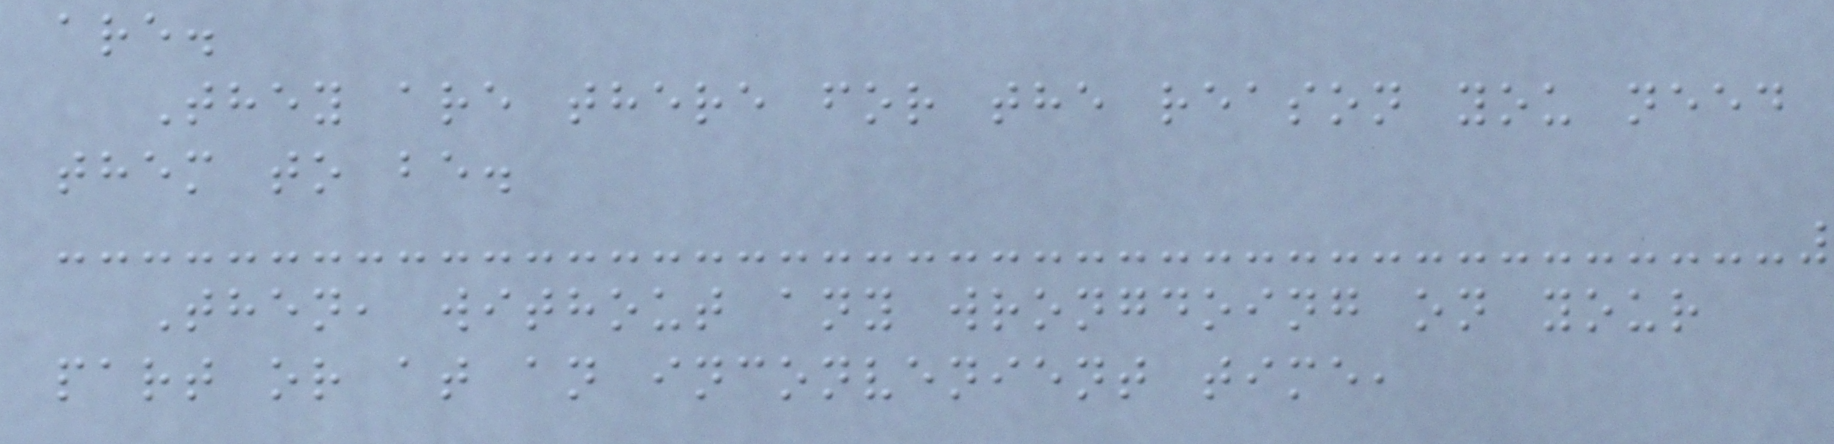are.
They are there for the reason you need
them to be.
Then, without any wrongdoing on your
part or at an inconvenient time,
